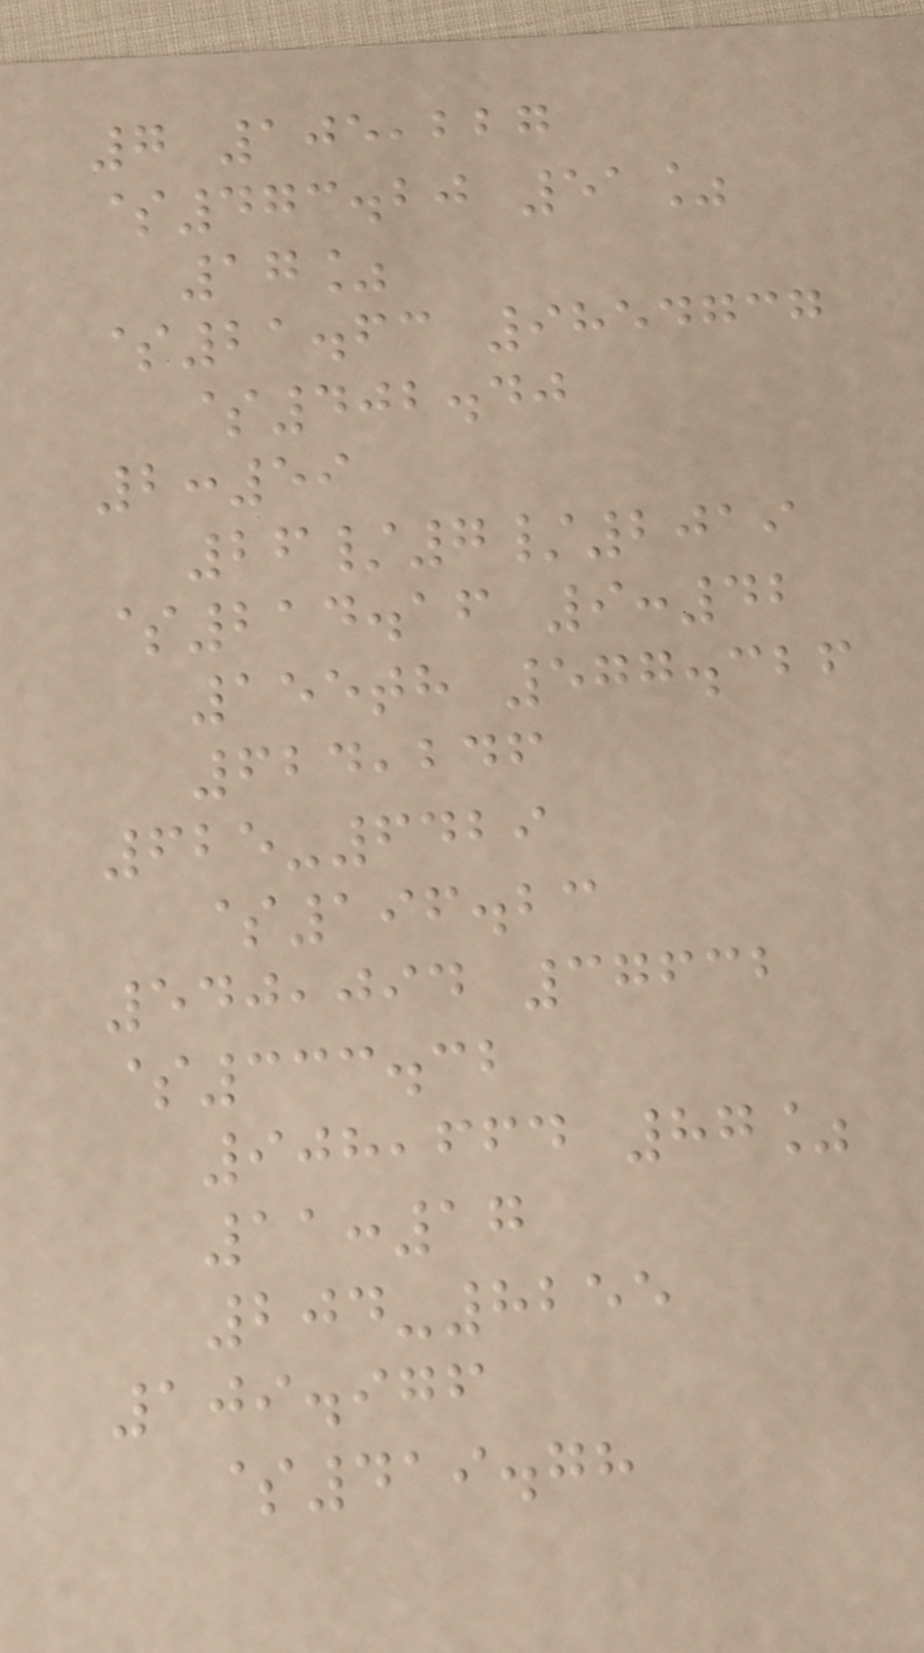7 105,227
$473.20 51%
17%
$21.63 9854737
$402.40
2:59
26/7/2019
$214.16 9:42
155th 577.326
624,246
625-6429
$196.23
540,094 37632
$333.32
908,664 87%
11:17
204-8255
109.976
$419.78
